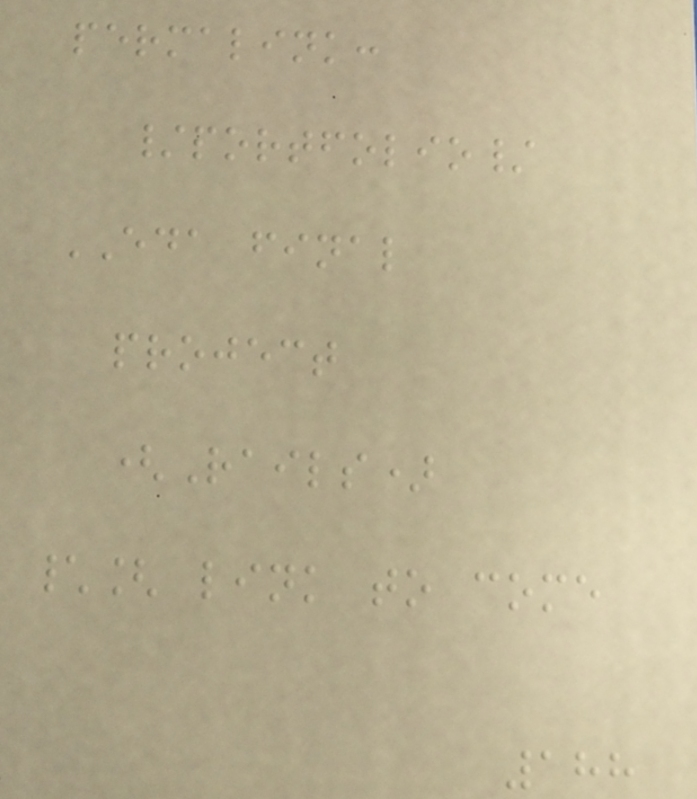permalink:
/portfolio/
EDA final
project
(Rails)
\[ link to come
188
